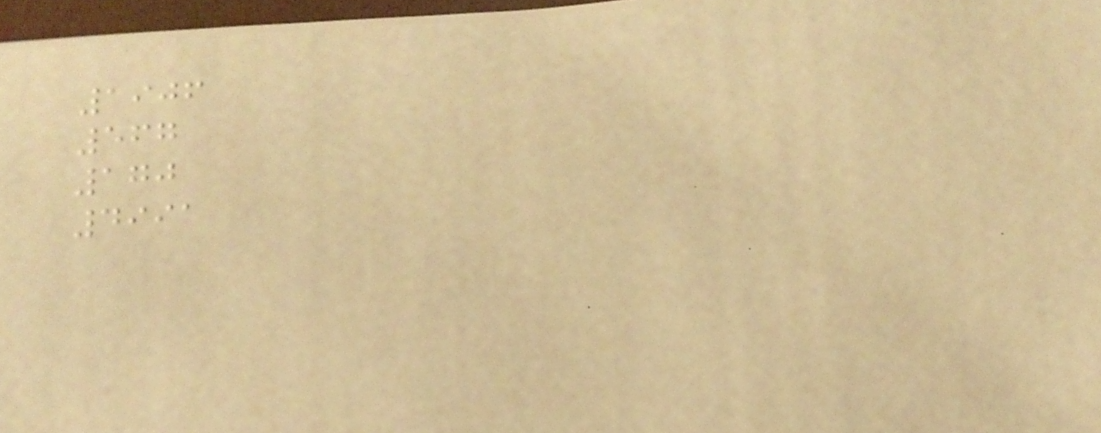1906
567
170
4991
